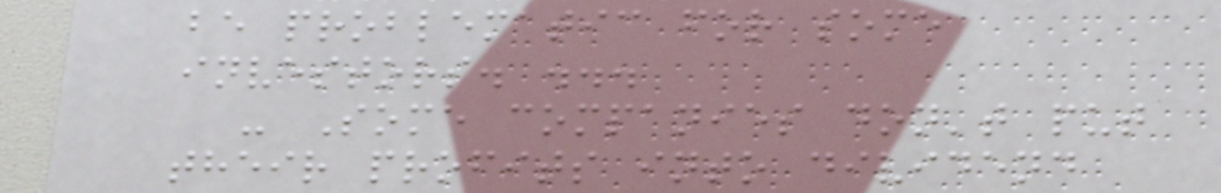be problematic for some
investors. ...
- Some companies don't put
their profits into dividend
